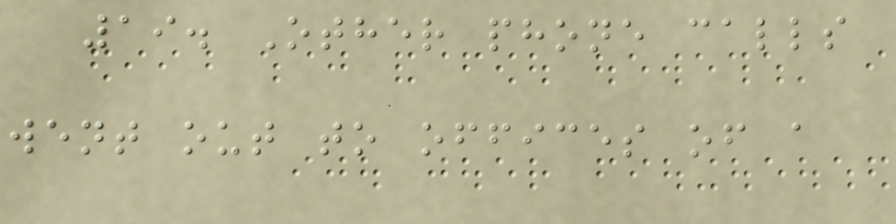19. Other phone calls
went out to offices of a
